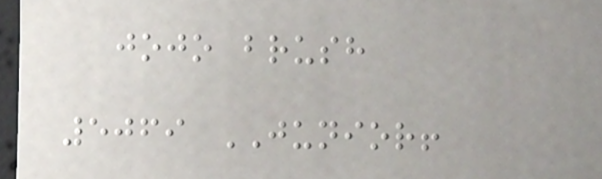jojo brush
5069 JUNIOR!
